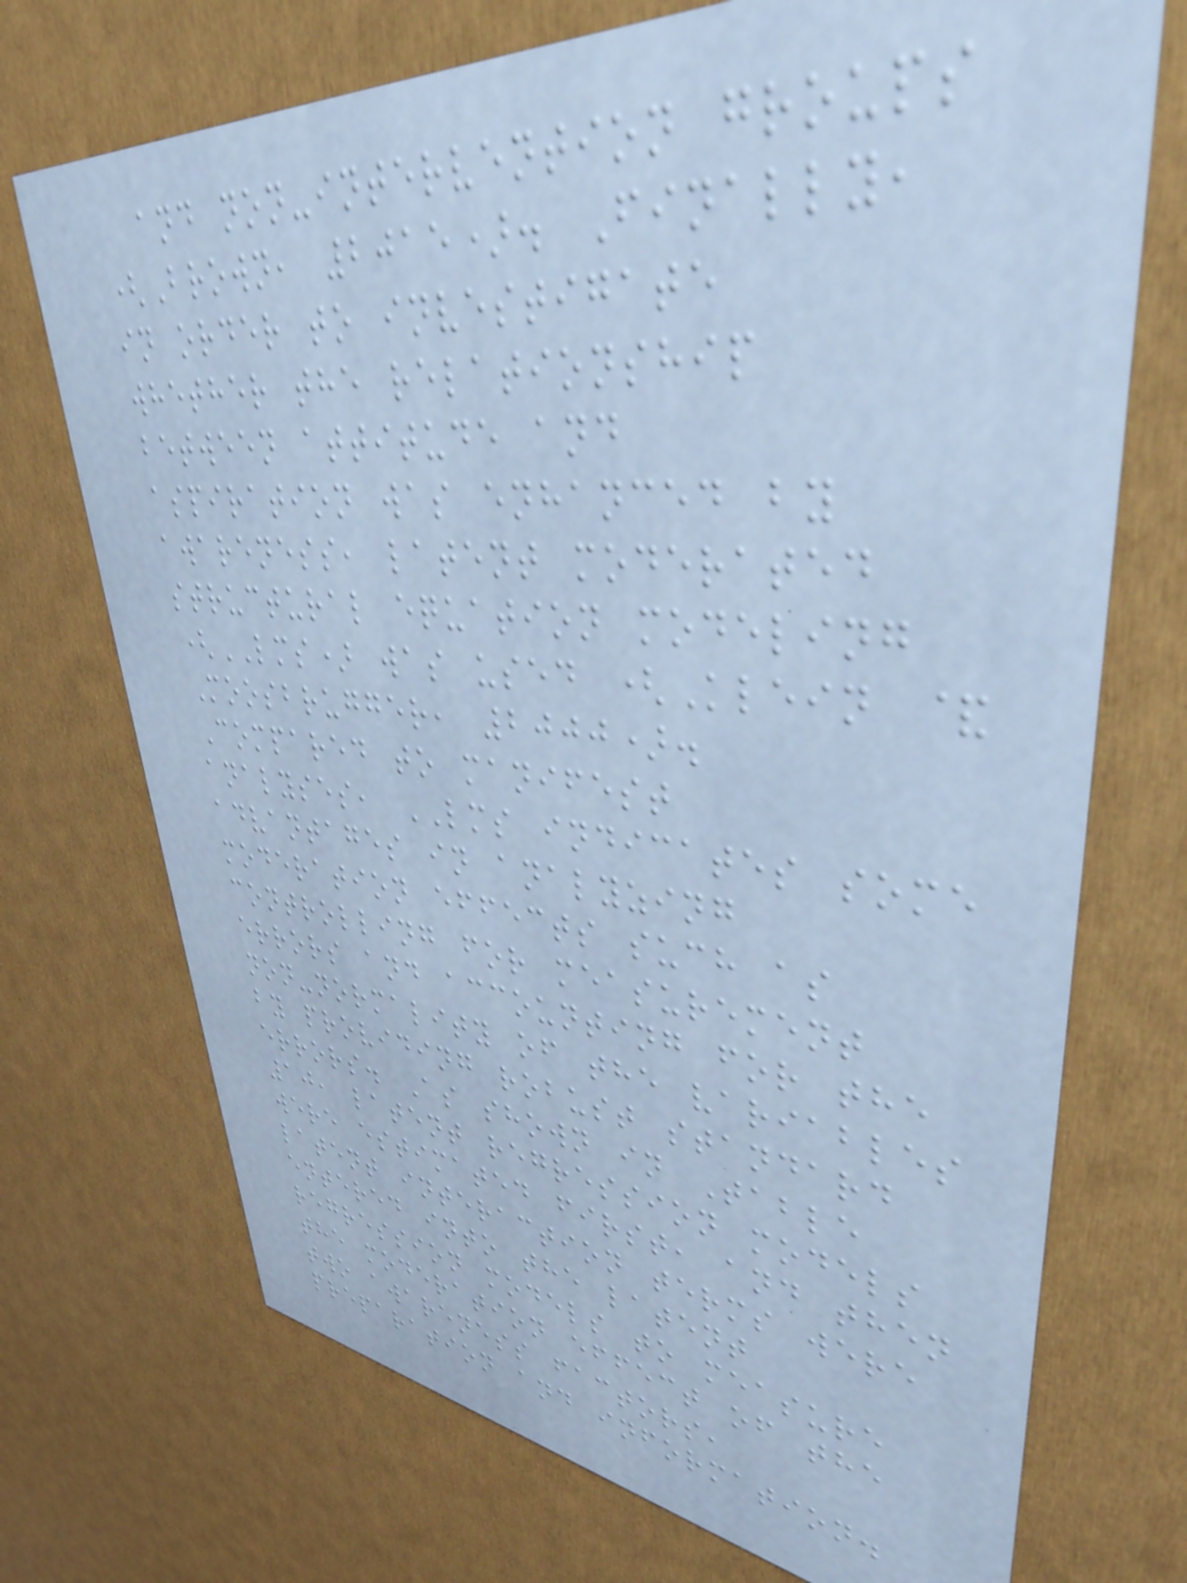and non-intervention groups
(Brown, 2015). Finally,
in order to investigate
whether the relationship
between attitude and
aspiration was enhanced by
awareness, latent moderated
structural equation modeling
(LMS) was used (Klein &
Moosbrugger, 2000).
Compared to manifest
analyses, LMS indicates some
advantages in analyzing
moderation effects such as
controlling for measurement
errors and accounting for the
non-normality of the variables
by providing robust standard
errors. As shown in Table
10, latent regression models
were estimated first, and then
latent interaction terms were
entered into the latent
regression models to measure
the moderation effect of the
two awareness factors,
preparation and information.
